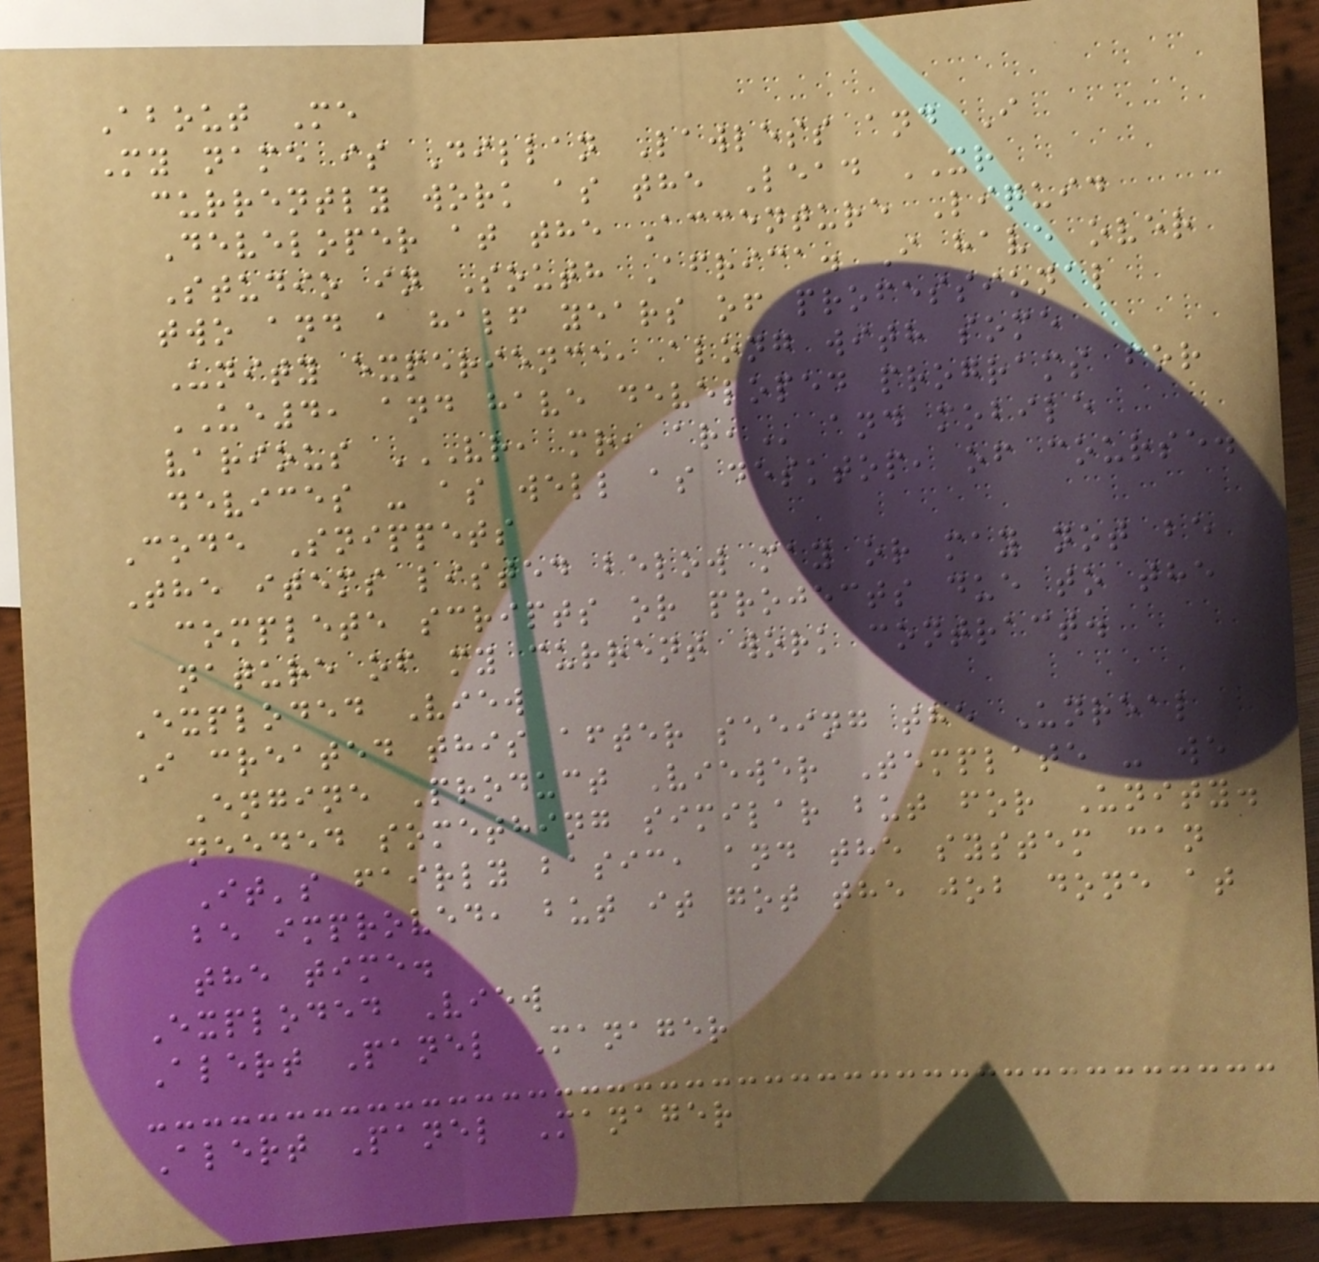About Me
My name is Dillan Lawless and I
currently work as the Lead XR
Developer at the Accenture Liquid
Studio in South Africa. I have over
two and a half years of professional
Unity experience, along with some
UE4, and have developed programs for
various VR, MR, AR, and mobile
devices - as well as desktop, of course.
Code Snippets
The items listed below may or may not be
complete scripts or projects due to the
nature of my current work contract.
Exploded View
I created this after seeing the Unreal
Engine Product Viewer Template - we
needed something similar but for Unity.
It's fairly basic, and the system can
be improved, but it got the job done at
the time.
Exploded View
Alert Panel Manager
Alert Panel Manager
